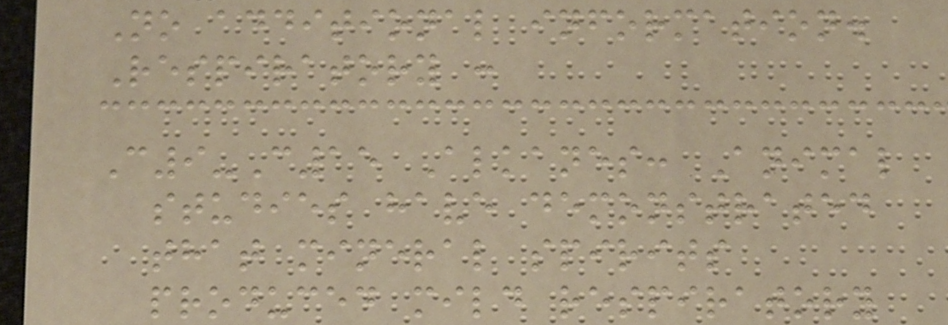No additional information.
Respiratory :
C9-C15 Alkanes: Animal
studies have demonstrated
that mineral spirits
produced mild respiratory
